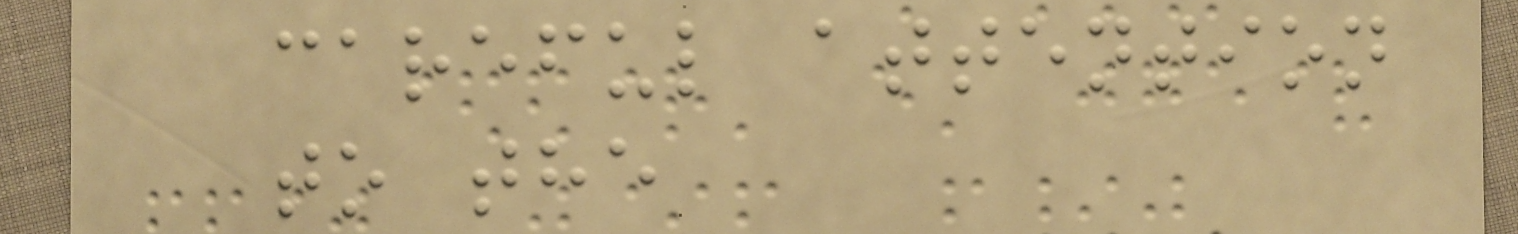careful attention
to the
